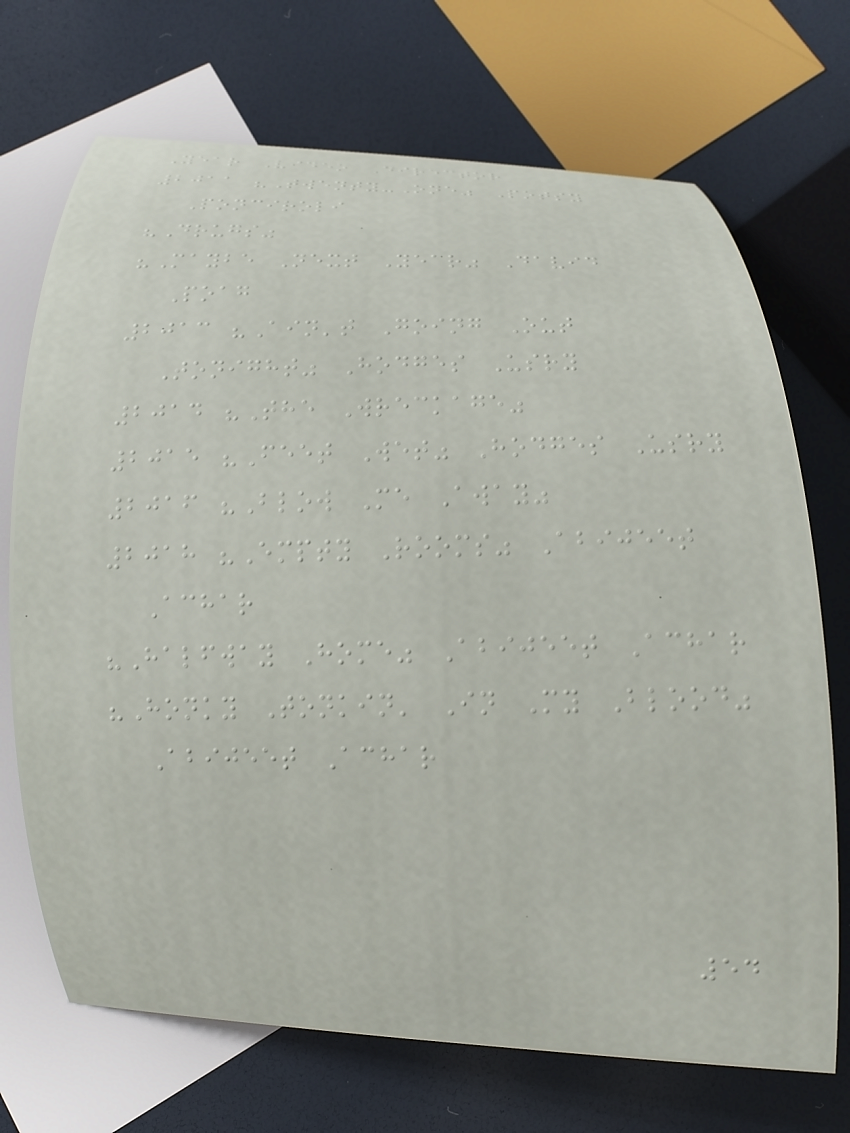Year Video Director
2011 "Twenty-One" Potsy
Ponciroli
"Drugs"
"Maybe Next Year" David
Poag
2013 "Ain't Going Out
Tonight" Hodges Usry
2014 "The Wreckage"
2015 "Feet Wet" Hodges Usry
2016 "Blow Me Away"
2018 "Empty Rooms" Abijeet
Achar
"Halfway Home" Abijeet Achar
"Honky Tonkin' In My Blood"
Abijeet Achar
54
